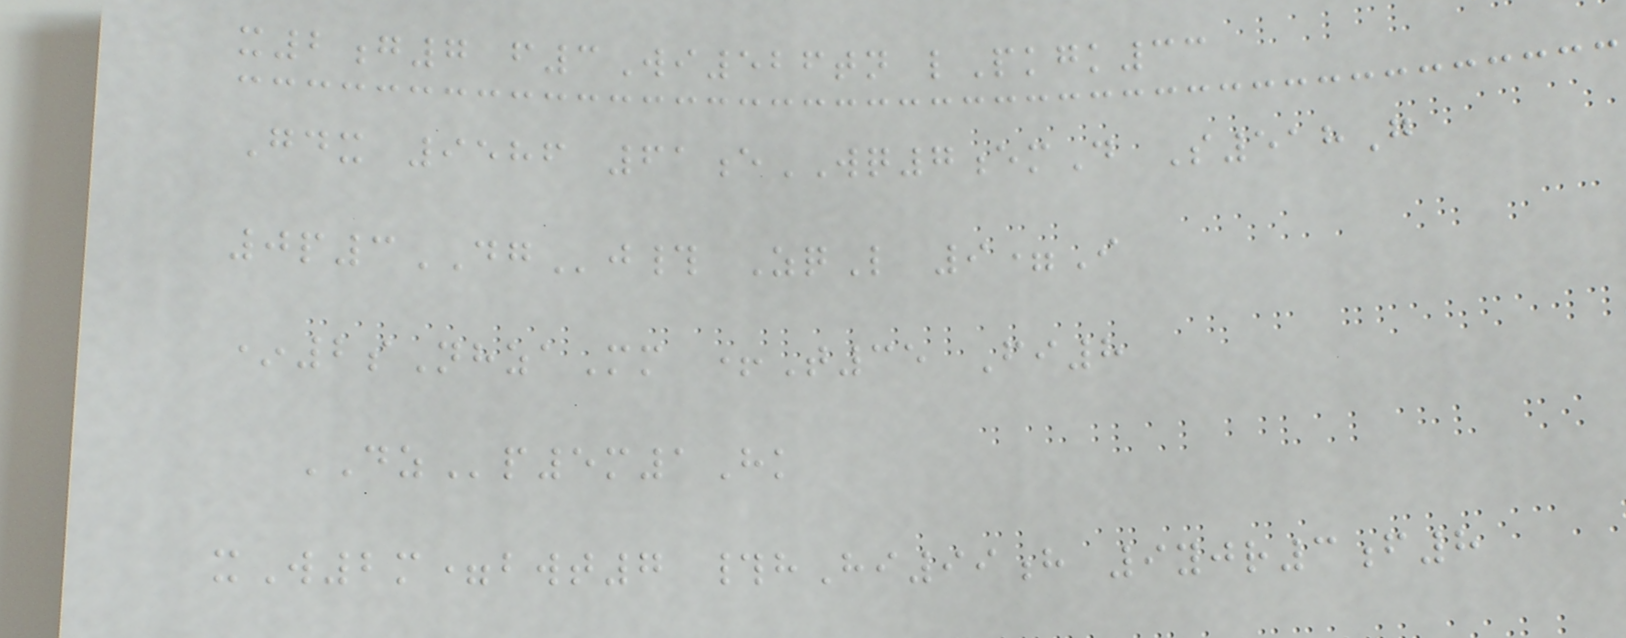x2g7 f3Wi526tn lPkgk33
Gdx 9586 61eWQ7emD S518G
0p3DGj# ZqL 9=I
*2sNhzaMm +T35 Fi8
DZp5m1Hk
xW2m=bwt7 #hHi99h 9yjr3f8
